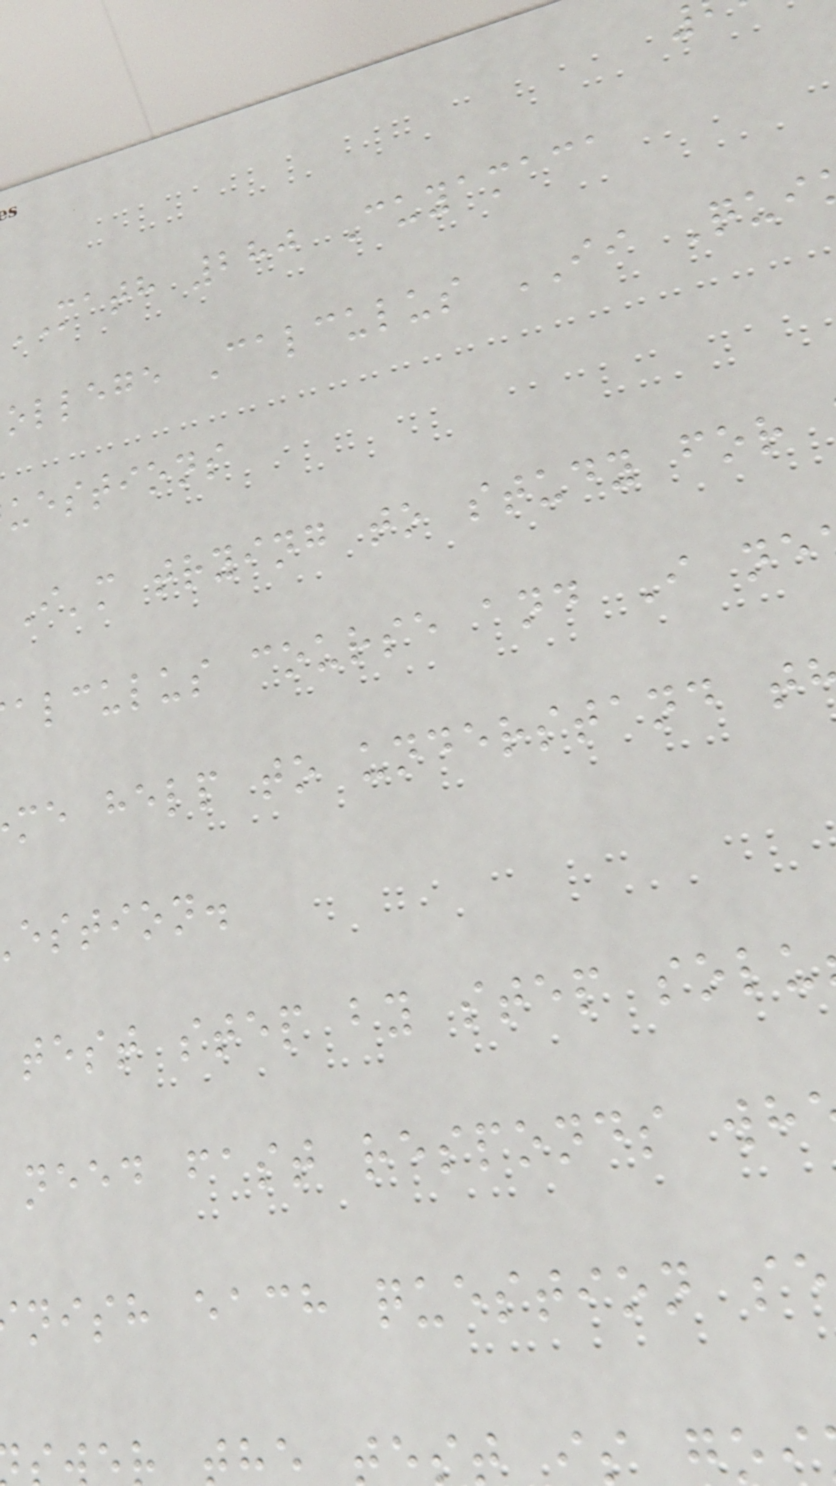MATH 280 Cuyamaca
ollege Calculus II Qui
uestions
I'm trying to study for
alculus course and I ne
me help to understand t
estion.
test step by step solu
need fast responds wh
nish each question se
